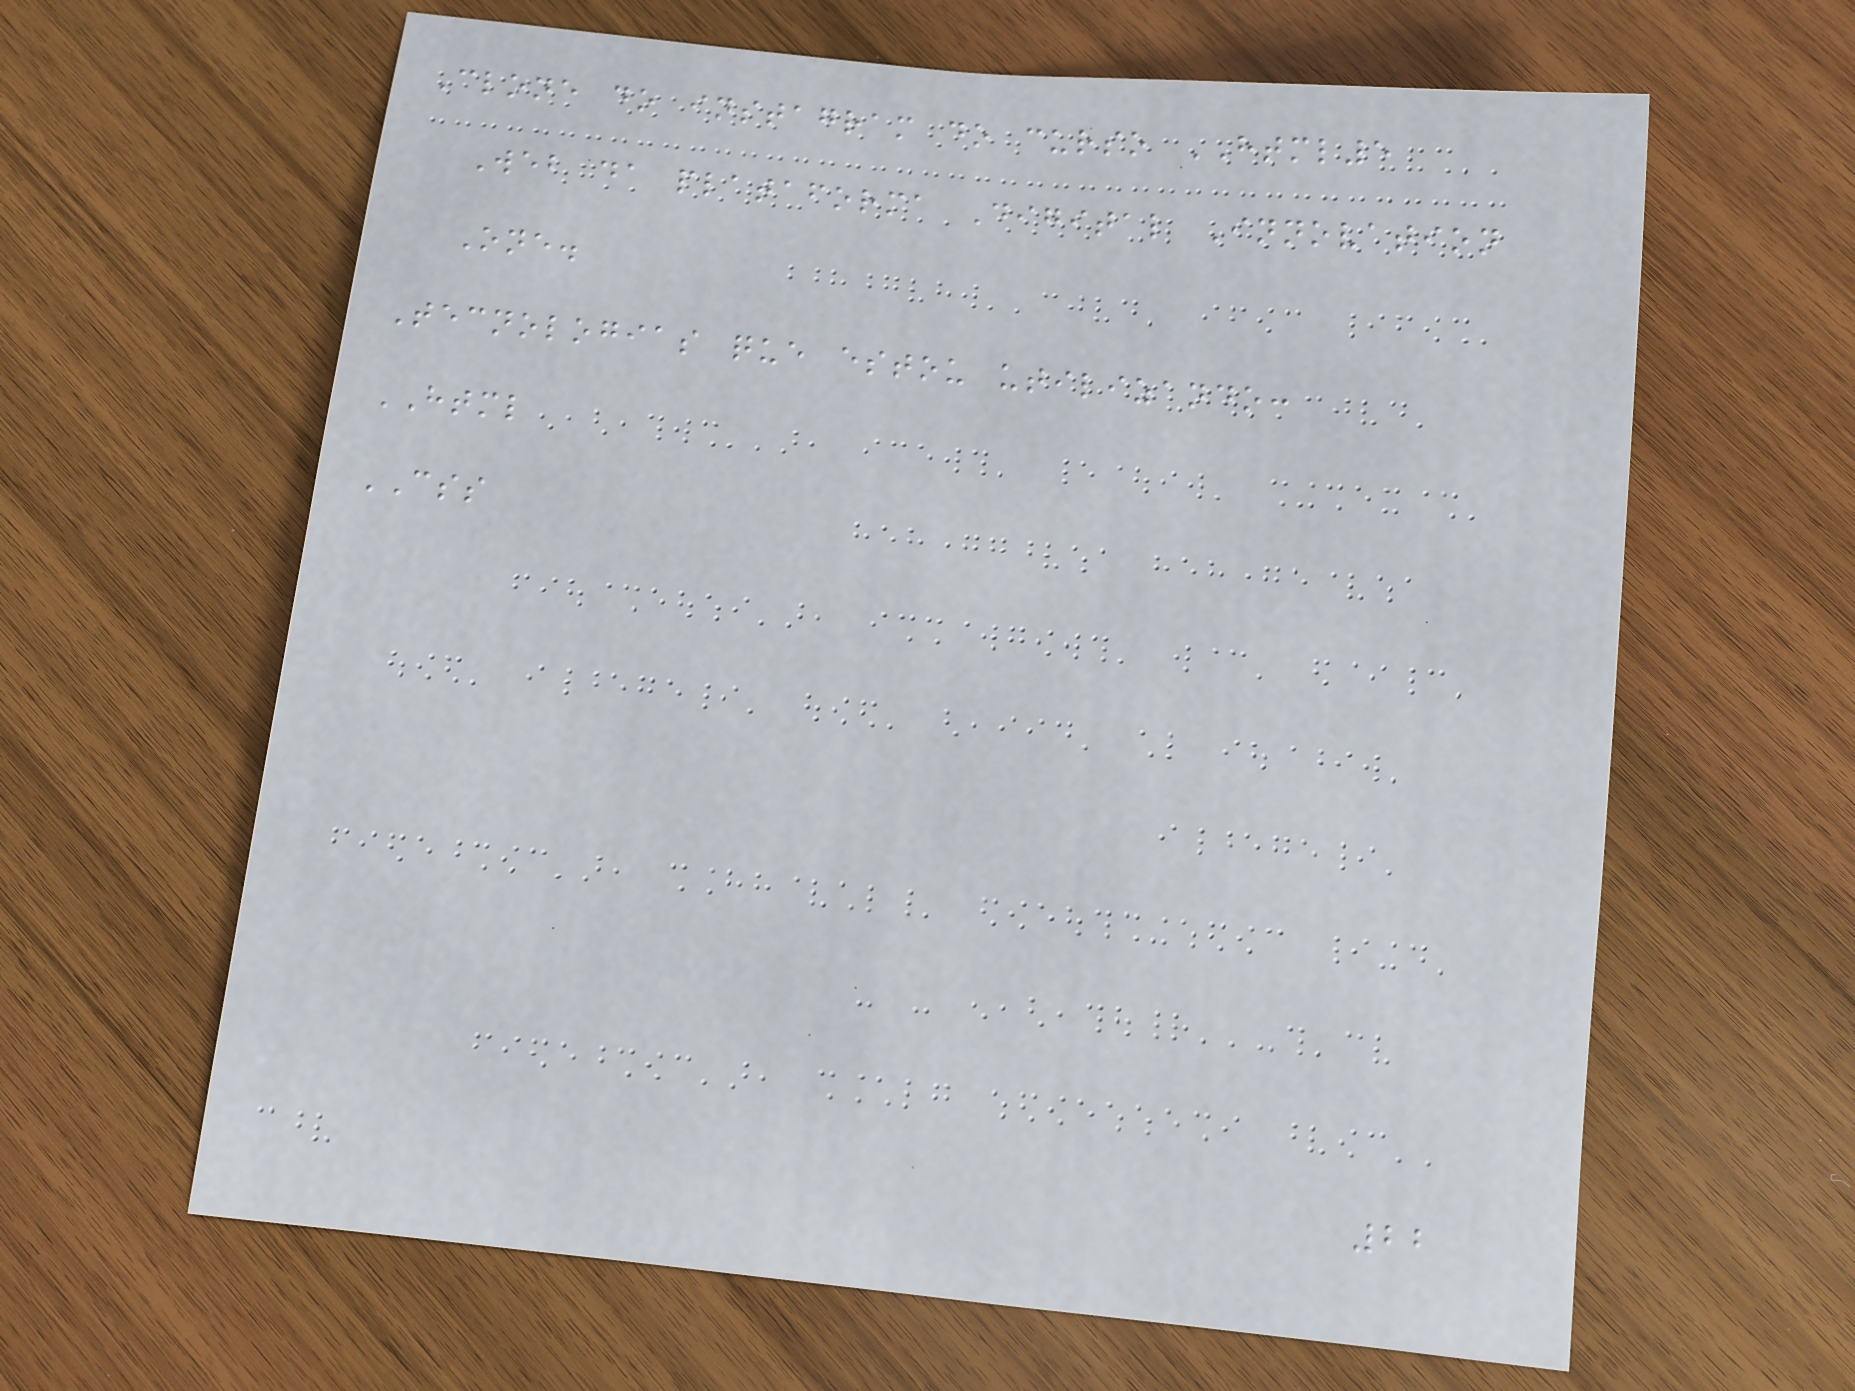Clone do instagram do curso HTML5
Web da plataforma Digital Innovation
One.
Tecnologias que estou utilizando:
HTML
CSS
22
